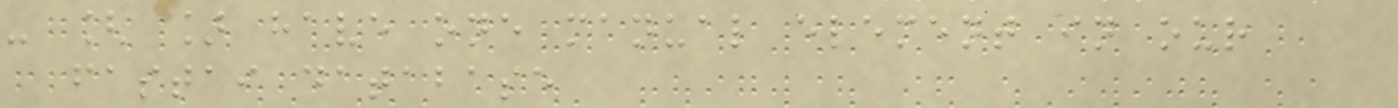- [ ] have one manual element in our
fastai database
